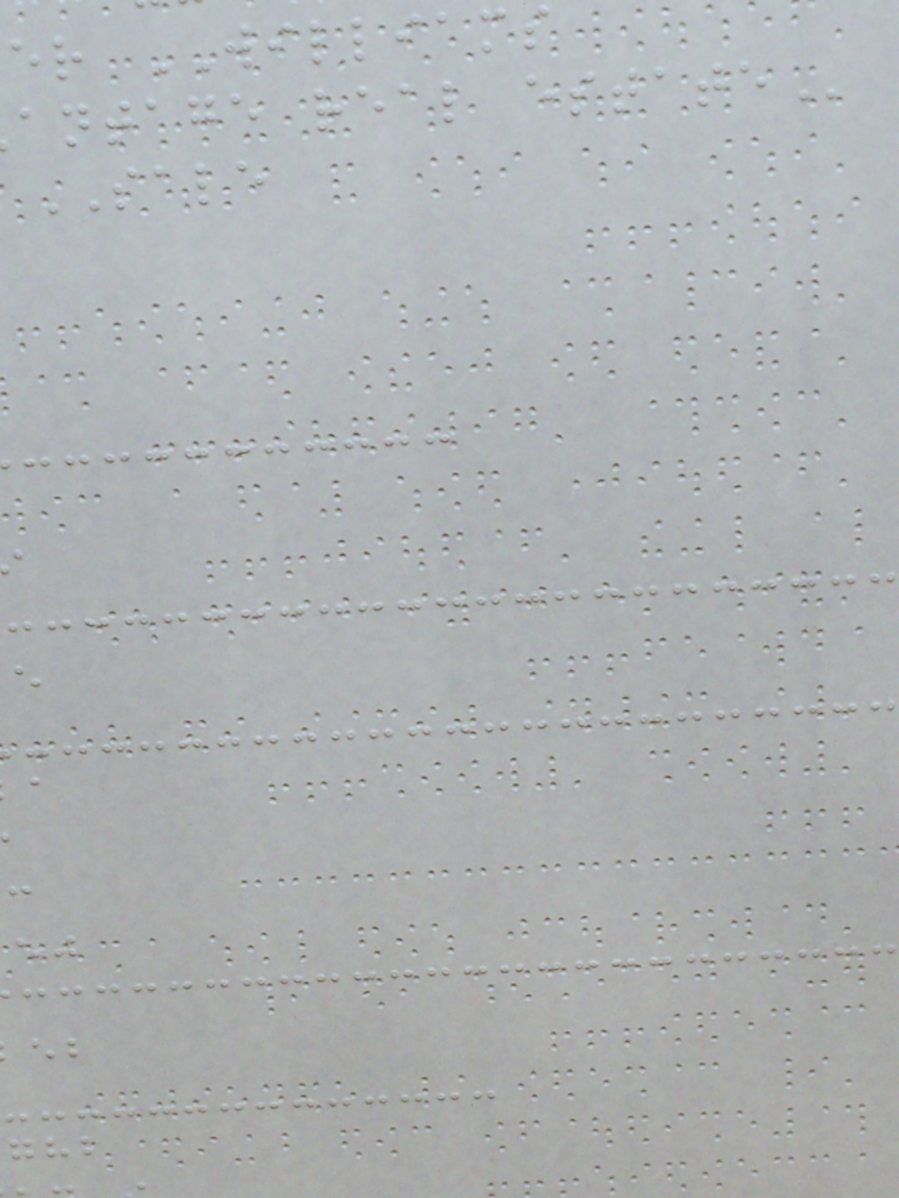er WILLIAMS
antage real
SALE
